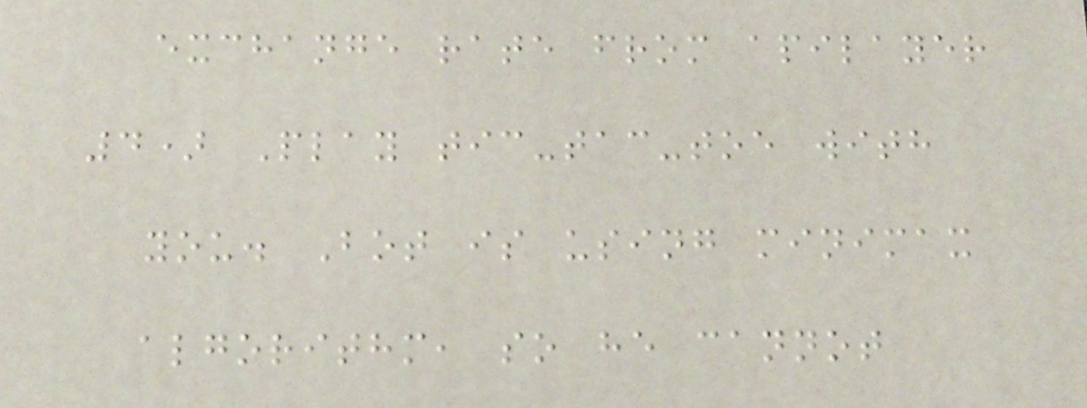exchange rate from apilayer
4) Play tic-tac-toe with
you. Bot is using minimax
algorithm, so he cannot
